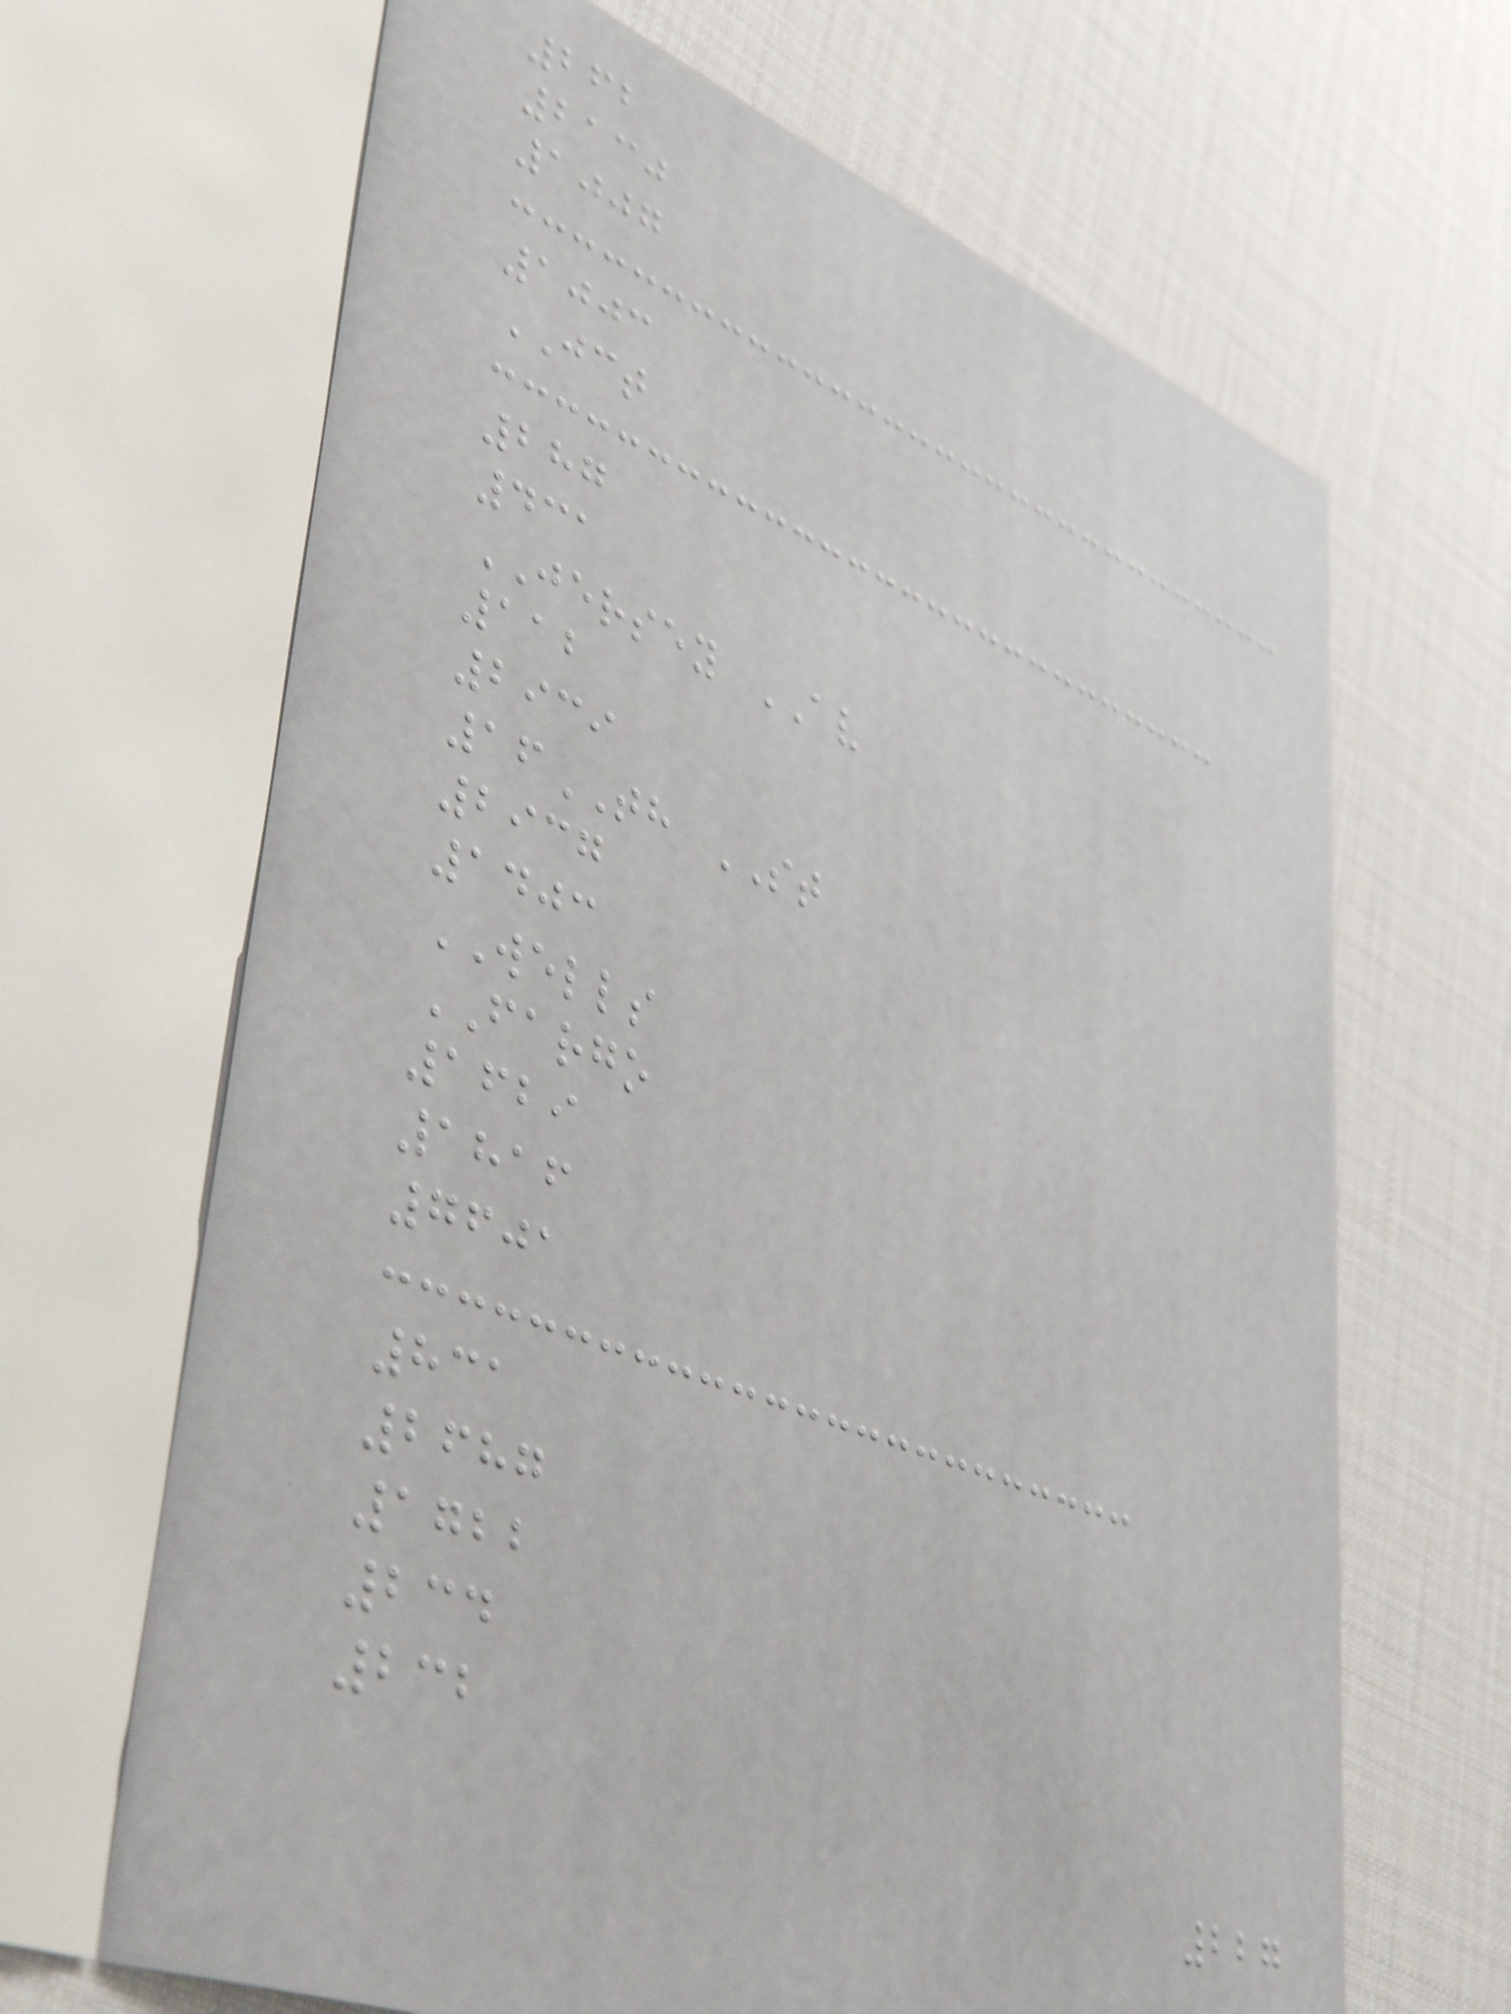262
2130
1007
1003
JCT
287
431
JERSEY AV
112
2939
16TH ST
2937
1403
WELLS
FARGO
1629
1816
7601
831
2687
1722
234
232
227
